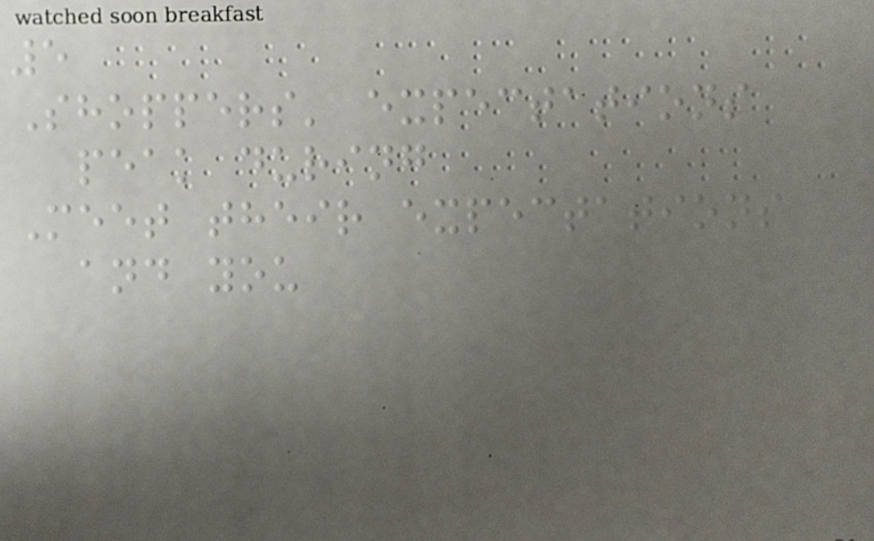5
Shoppers' expectations
peak during
Meet their expectations
and you
